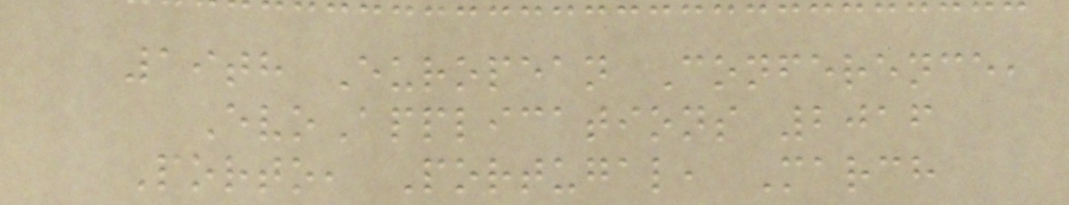19th European Conference,
EvoApplications 2016
Porto, Portugal, March
